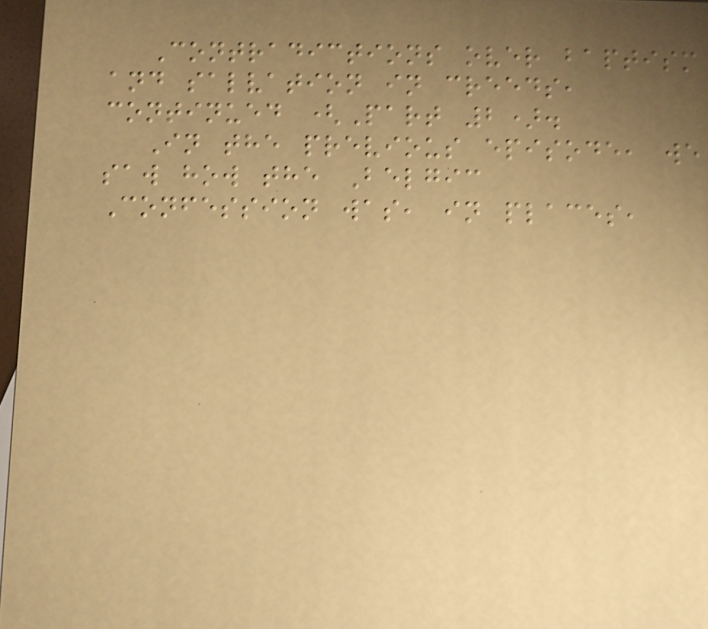Contradictions over baptism
and salvation in creeds,
continued (Part 2).
In the previous episode, we
saw how the Belgic
Confession was, in places,
